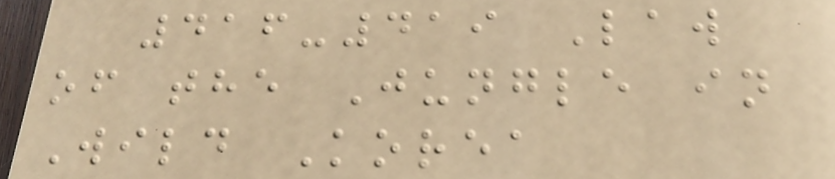416-419 Law
of the Jungle in
Wild Korea
